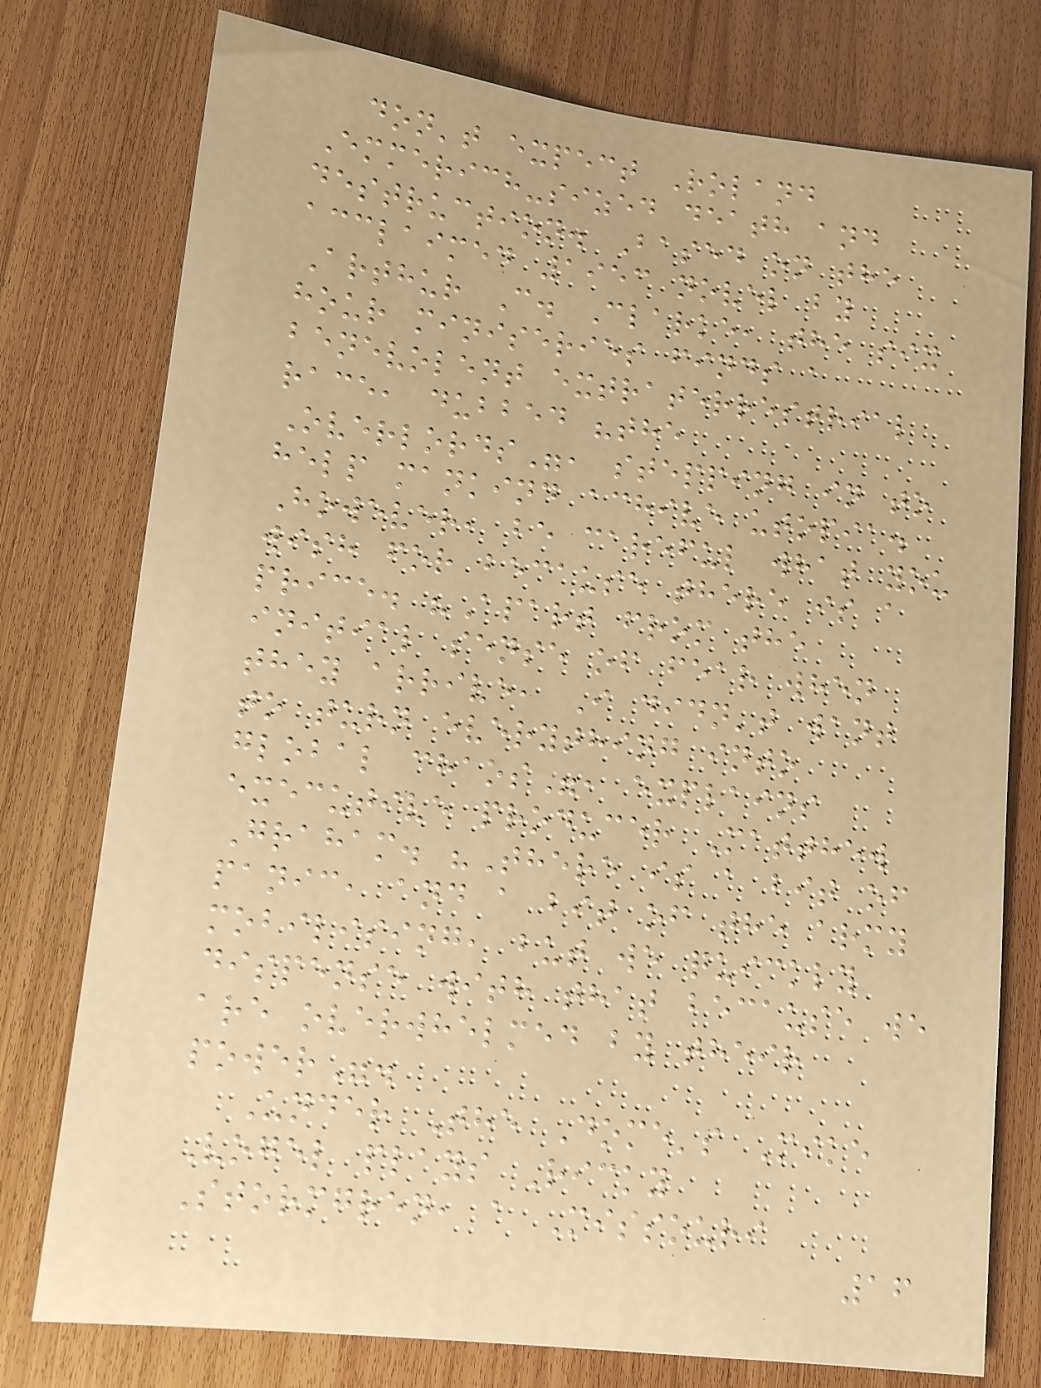don't expect Roland
Emmerich-sized death and
destruction. Based on the
acclaimed 1953 novel by
Arthur C. Clarke, the six
hour miniseries finds a
benevolent extraterrestrial
race, dubbed "the
Overlords", stepping in to
help mankind achive utopia.
However, be careful what you
wish for because there is a
price. "Apart from the
initial sense of fear when
they arrive, I didn't want
to turn everything into
global chaos", explains
executive producer Matthew
Graham. "There is a bit of
panic, and a bit of the army
mobilising, but we quickly
dispense with that because we
are overwhelmed by their
power".
Under The Dome's Mike
Vogel plays Ricky
Stormgren, a Missouri
16
